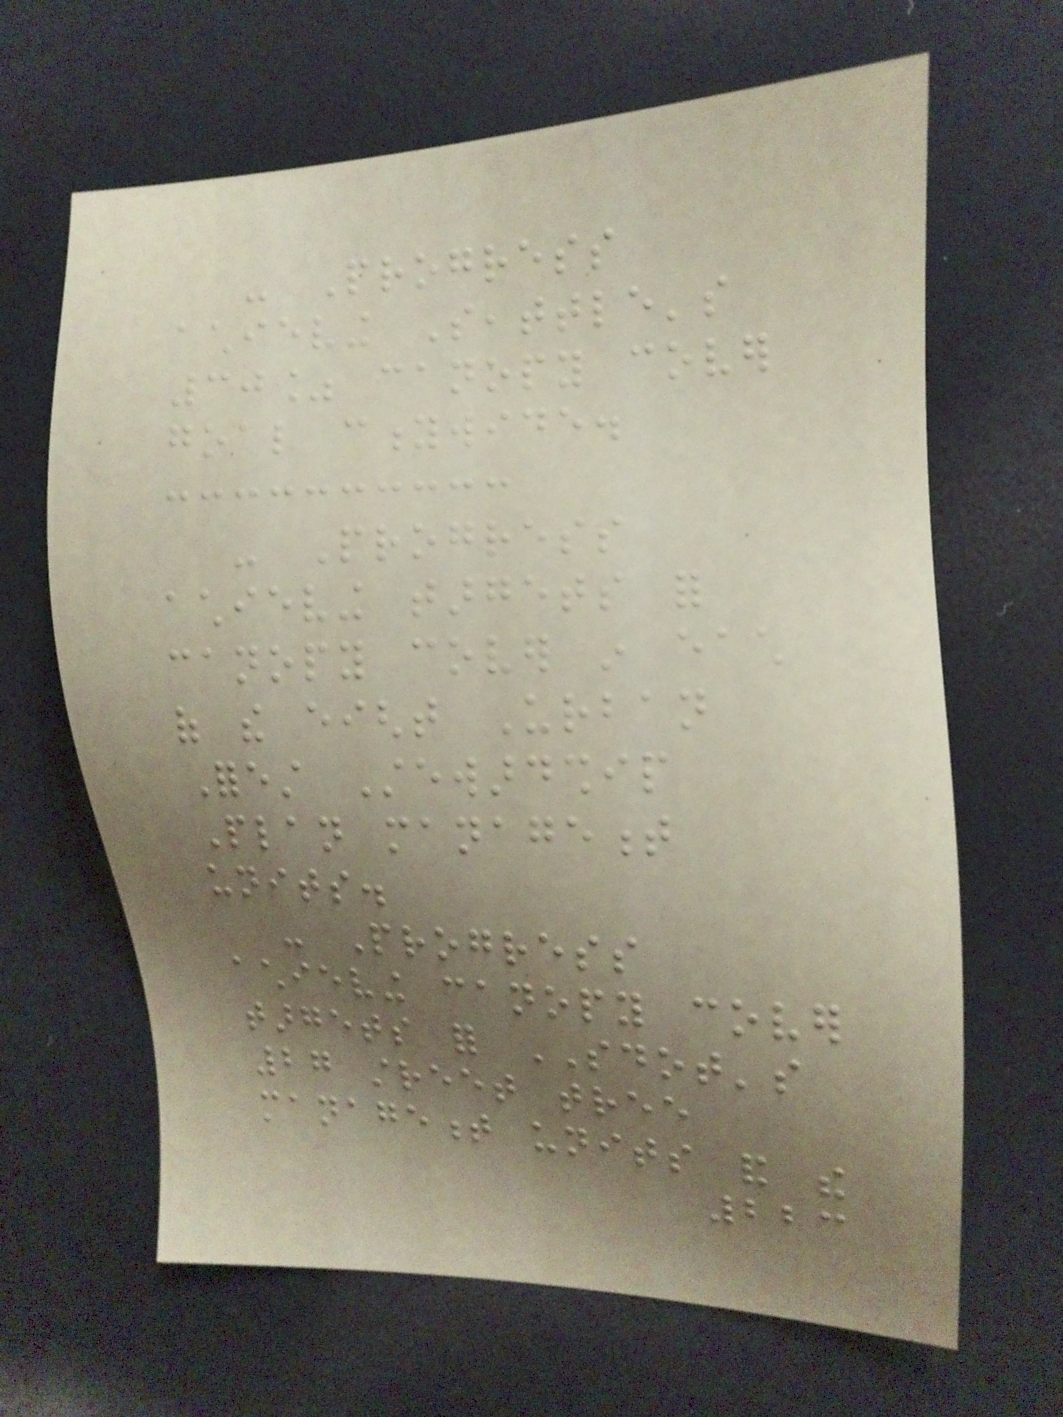- Progress
achieving Seattle's
30% canopy cover
goal citywide.
- Progress
achieving targets for
canopy cover in each
of the eight Urban
Forest Stewardship
Plan management
units.
- Progress
achieving canopy cover
targets for SDOT's
27 street tree
management units and the
223
